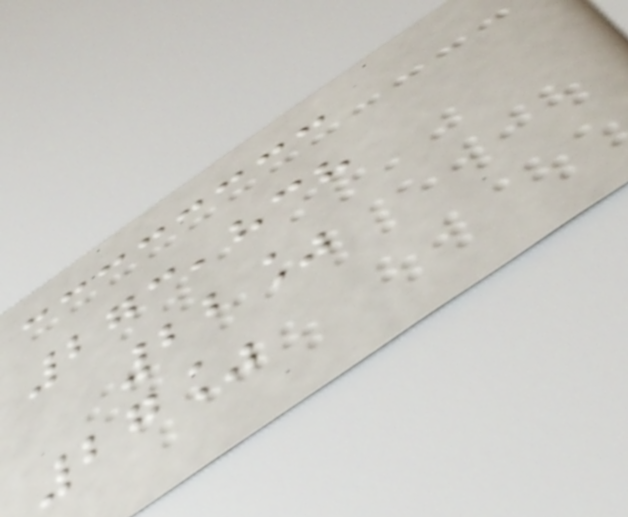273,838
22%
27%
